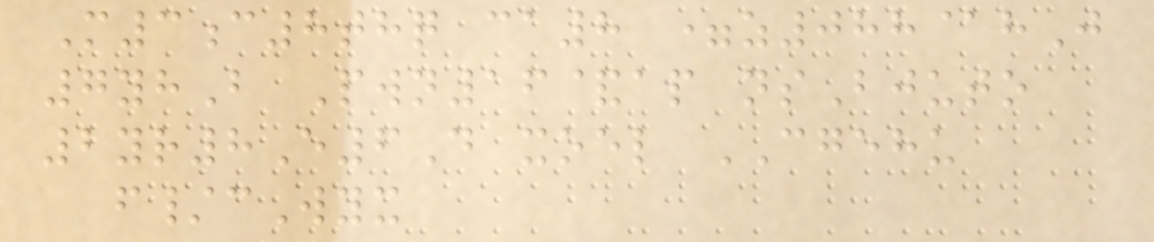M3c8thq ca8 =z088@hJ
7yhB Pwn16&ap nsBjuto
2yr8E6D xoel CGEHU
f/cWyx
